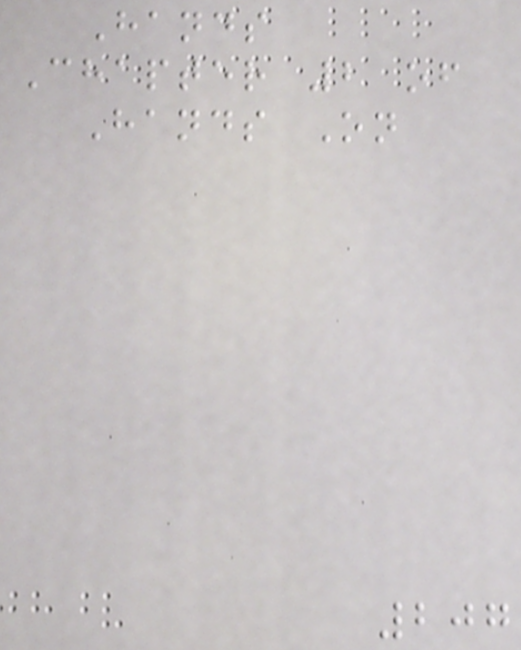Hands
Chapter 2 of
Hands On
207
